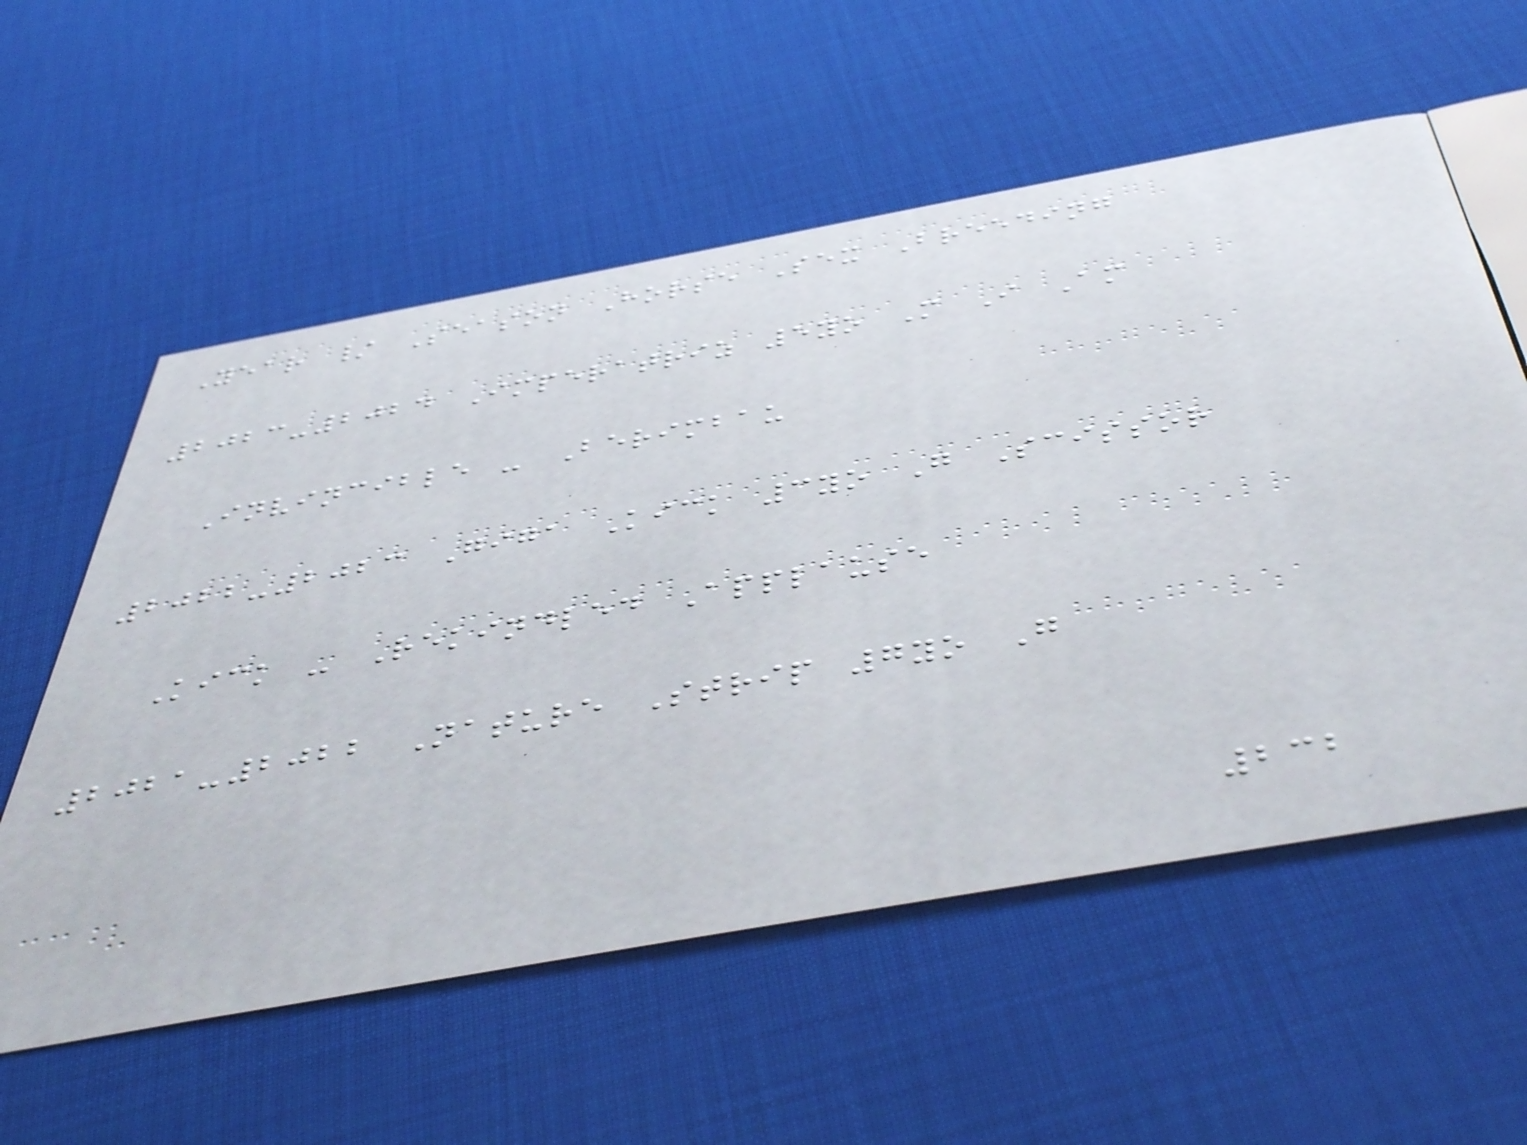Year / Season Horse Sex Breeding
2023-2024 Imperatriz 5yo M I Am
Invincible - Berimbau
2022-2023 Giga Kick 3yo G Scissor
Kick - Rekindled Applause
2021-2022 Nature Strip 7yo G
232
